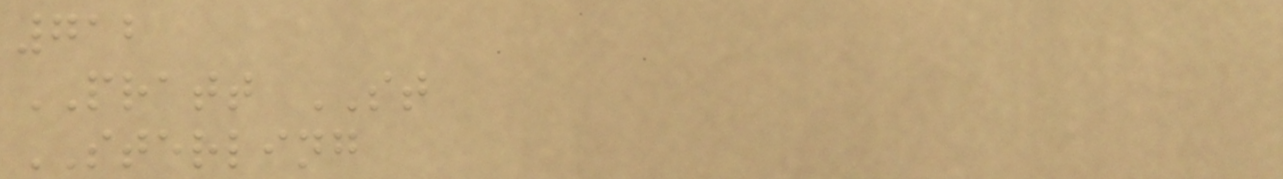712
PRATT ST
STERLING
